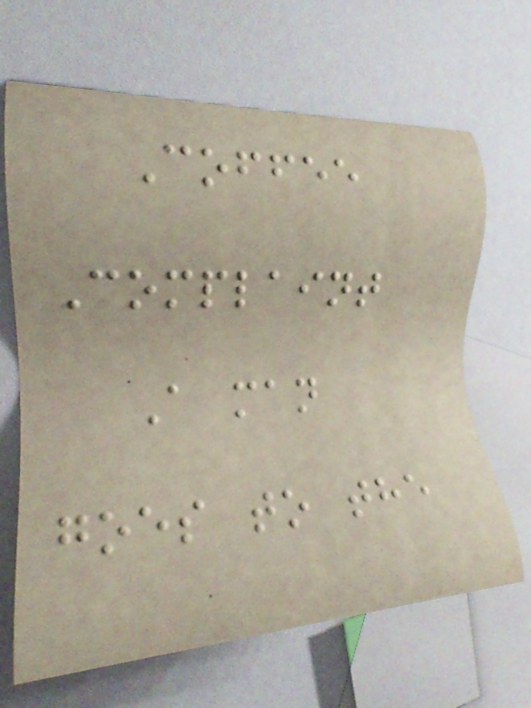Coffee
Complaint
A man
goes to the
